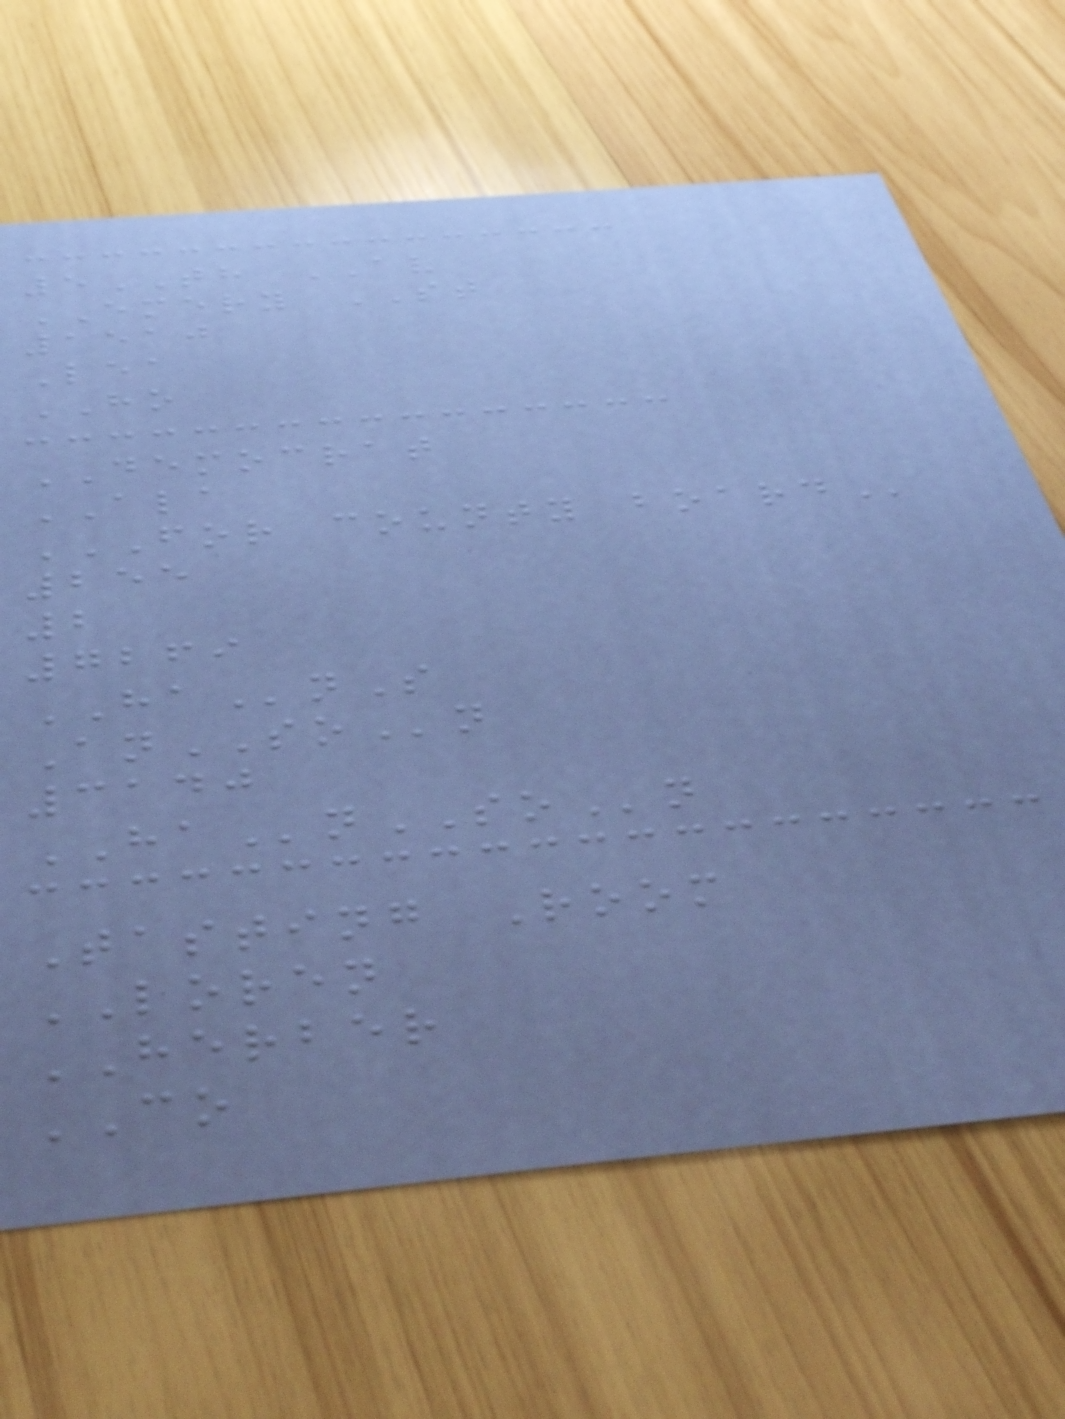5TH AV
EMERY ST
1510
Lea
HO
DEMOCRAT
ALA
FOR COUNTY BOARD
255
2
7269
HAnS
AnSOn
3140
HAnSOn
Tasting Room
LOREN
HERBER
CO
